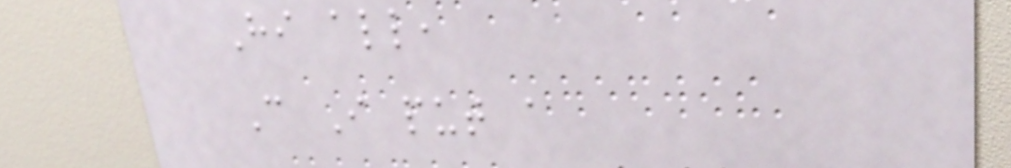Hi all,
Can I put a
